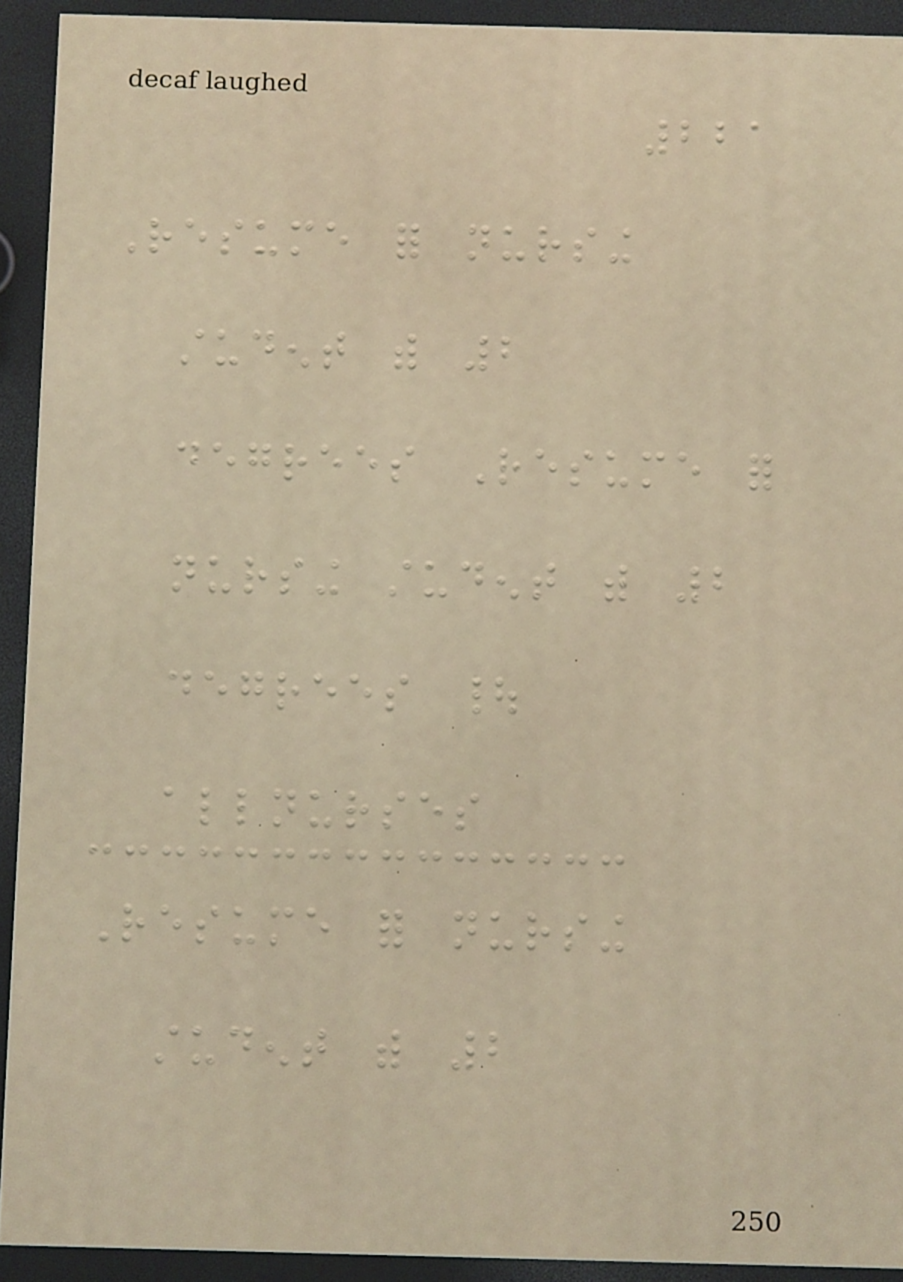221
Resume for nursing
student with 2
degrees Resume for
nursing student with 2
degrees |
allnurses
Resume for nursing
student with 2
